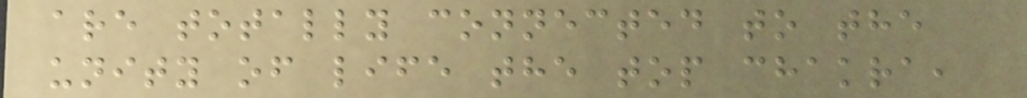are totally connected to the
unity of life the top chakra,
